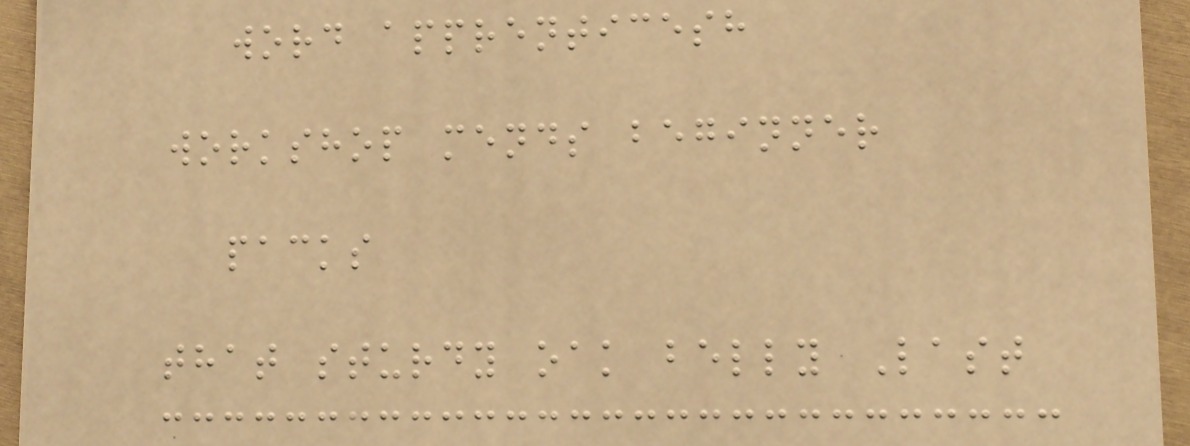word apprenticesh
workshop mends beginner
packs
that sturdy oak belly Last
